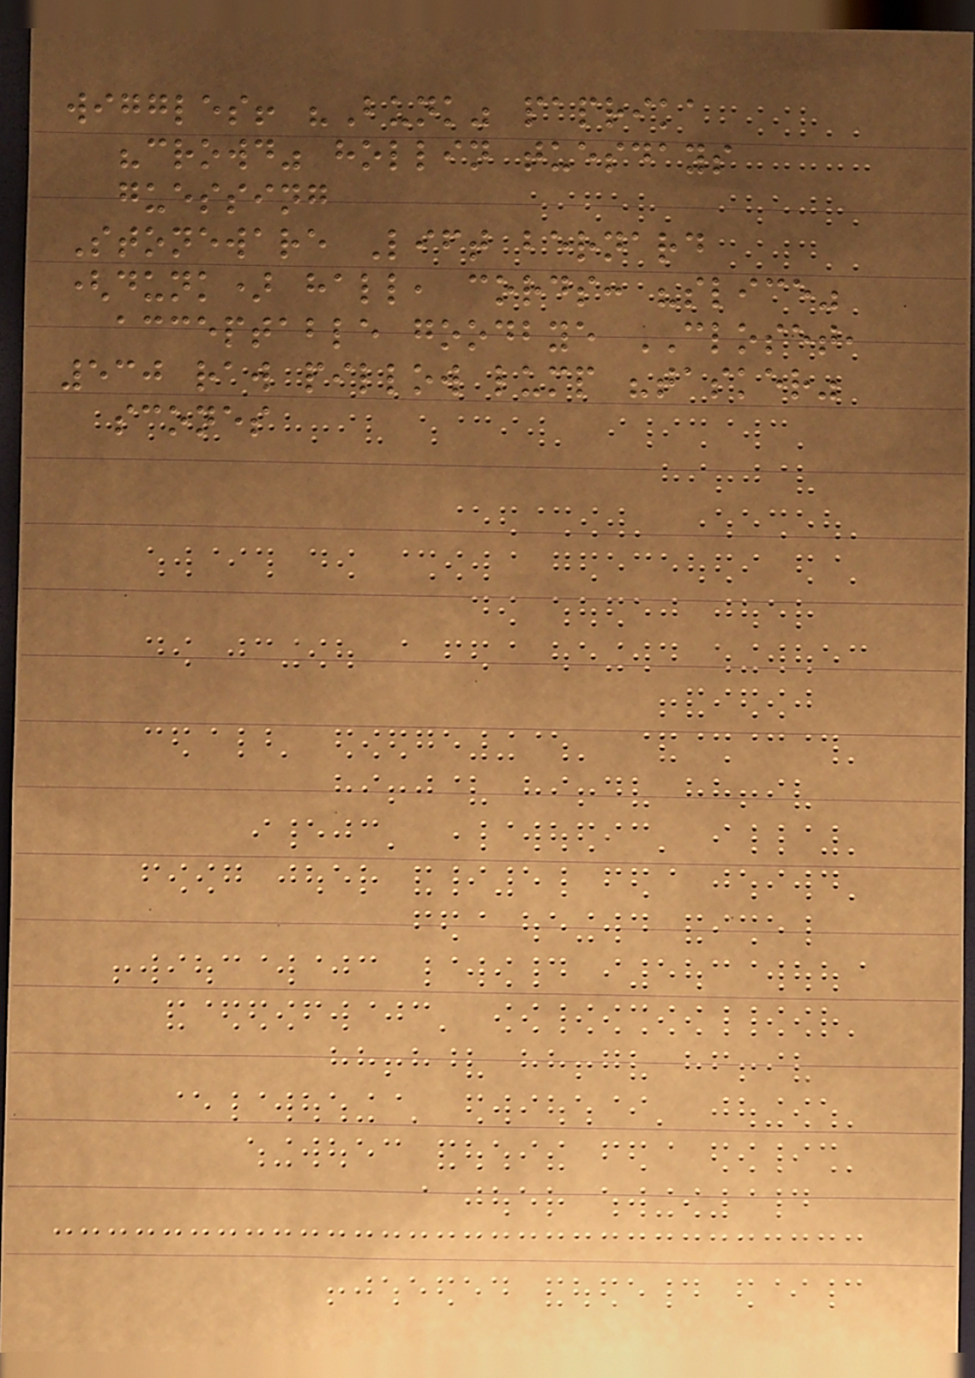wiggles! "Bunk" paprika
"crowd" hollin tuesdays
guessing
Stoneware Lift bernard
(dunk) hall, cords: "slice"
acceptable goodbye CLOSET,
530 raw pillow lump "tasker"
scones
